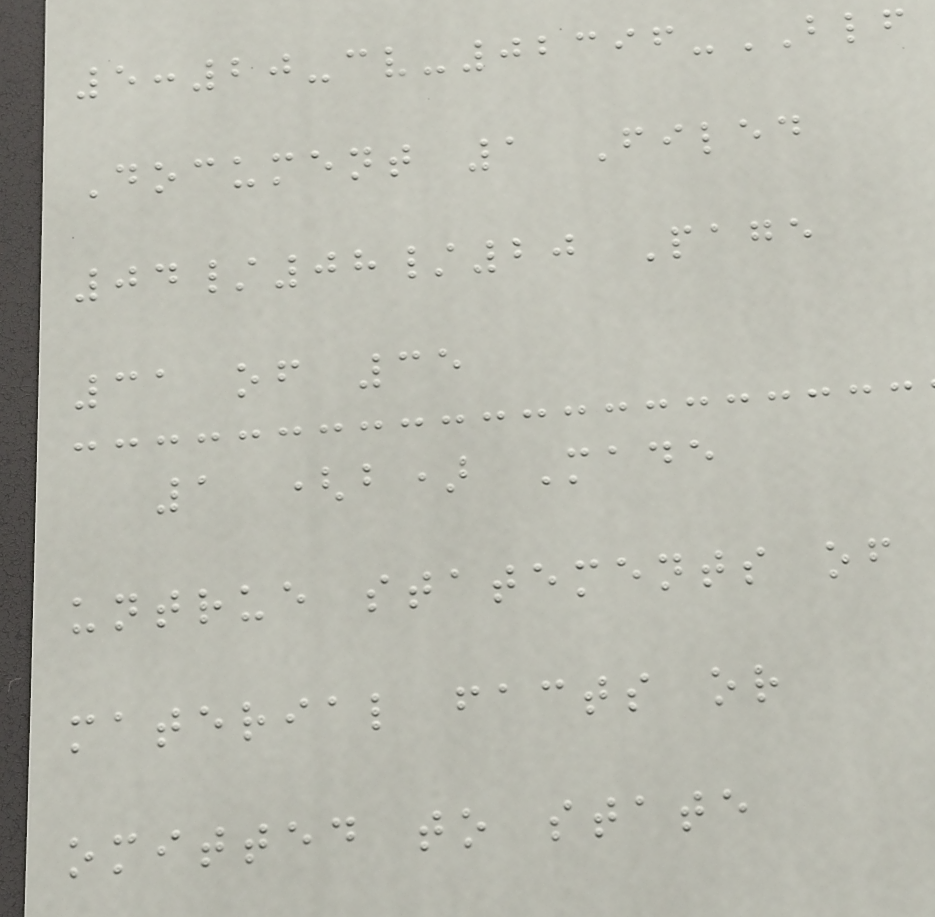5:20-cv-02396-BLF
Document 1 Filed
04/08/20 Page
31 of 35
1 (b) Made
untrue statements of
material facts or
omitted to state
